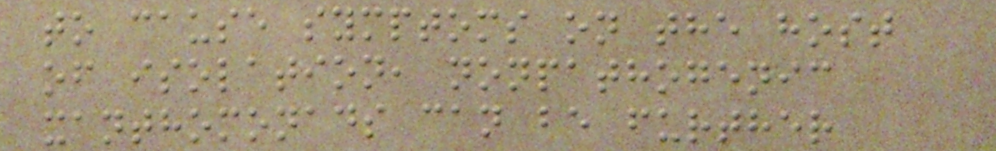to cause symptoms on the host
of isolation, nonpathogenic
xanthomonads can be further
